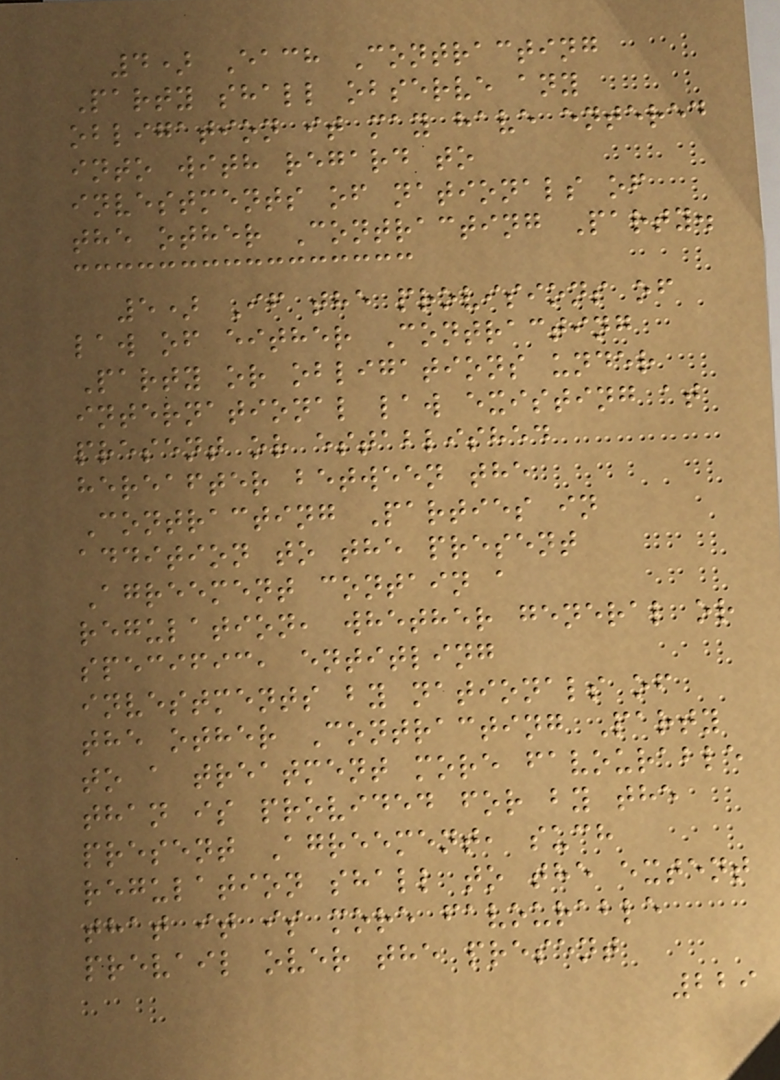4) Each Contracting
Party shall observe any
obligation it may have entered
into with regard to
investments of nationals of
the other Contracting Party.
5) If the provisions of
law of either Contracting
Party or obligations under
international law existing at
present or established
hereafter between the
Contracting Parties in
addition to the present
Agreement contain a
regulation, whether general or
specific, entitling
investments by nationals of
the other Contracting Party
to a treatment more favourable
than is provided for by the
present Agreement, such
regulation shall to the extent
that it is more favourable
prevail over the present
229
